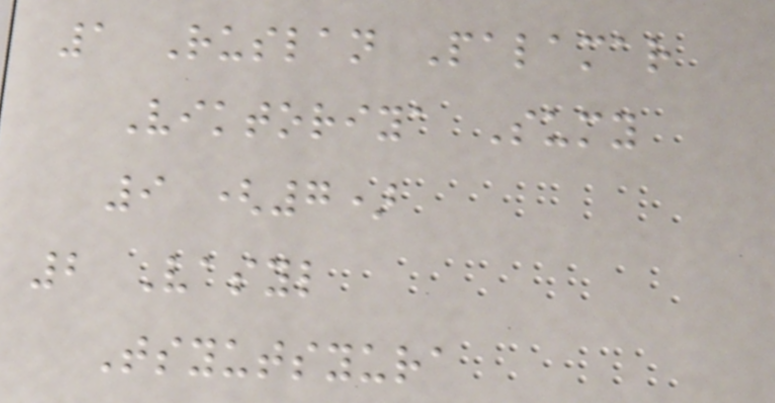1 Ruslan Palamar
Viktoriya Sumy
9 (7)
2 Vasyl
Tsyutsyura
